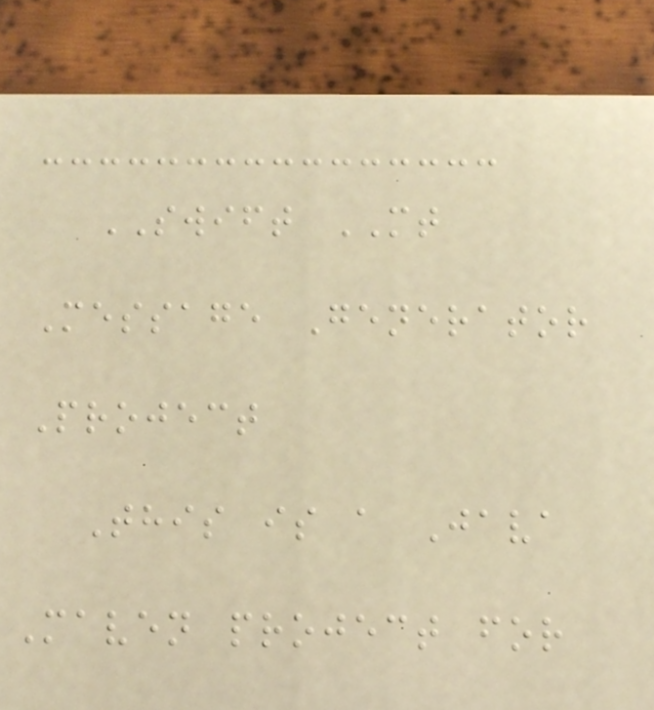SWIFT MT
Message Generator
Project
This is a Java
Maven project for
